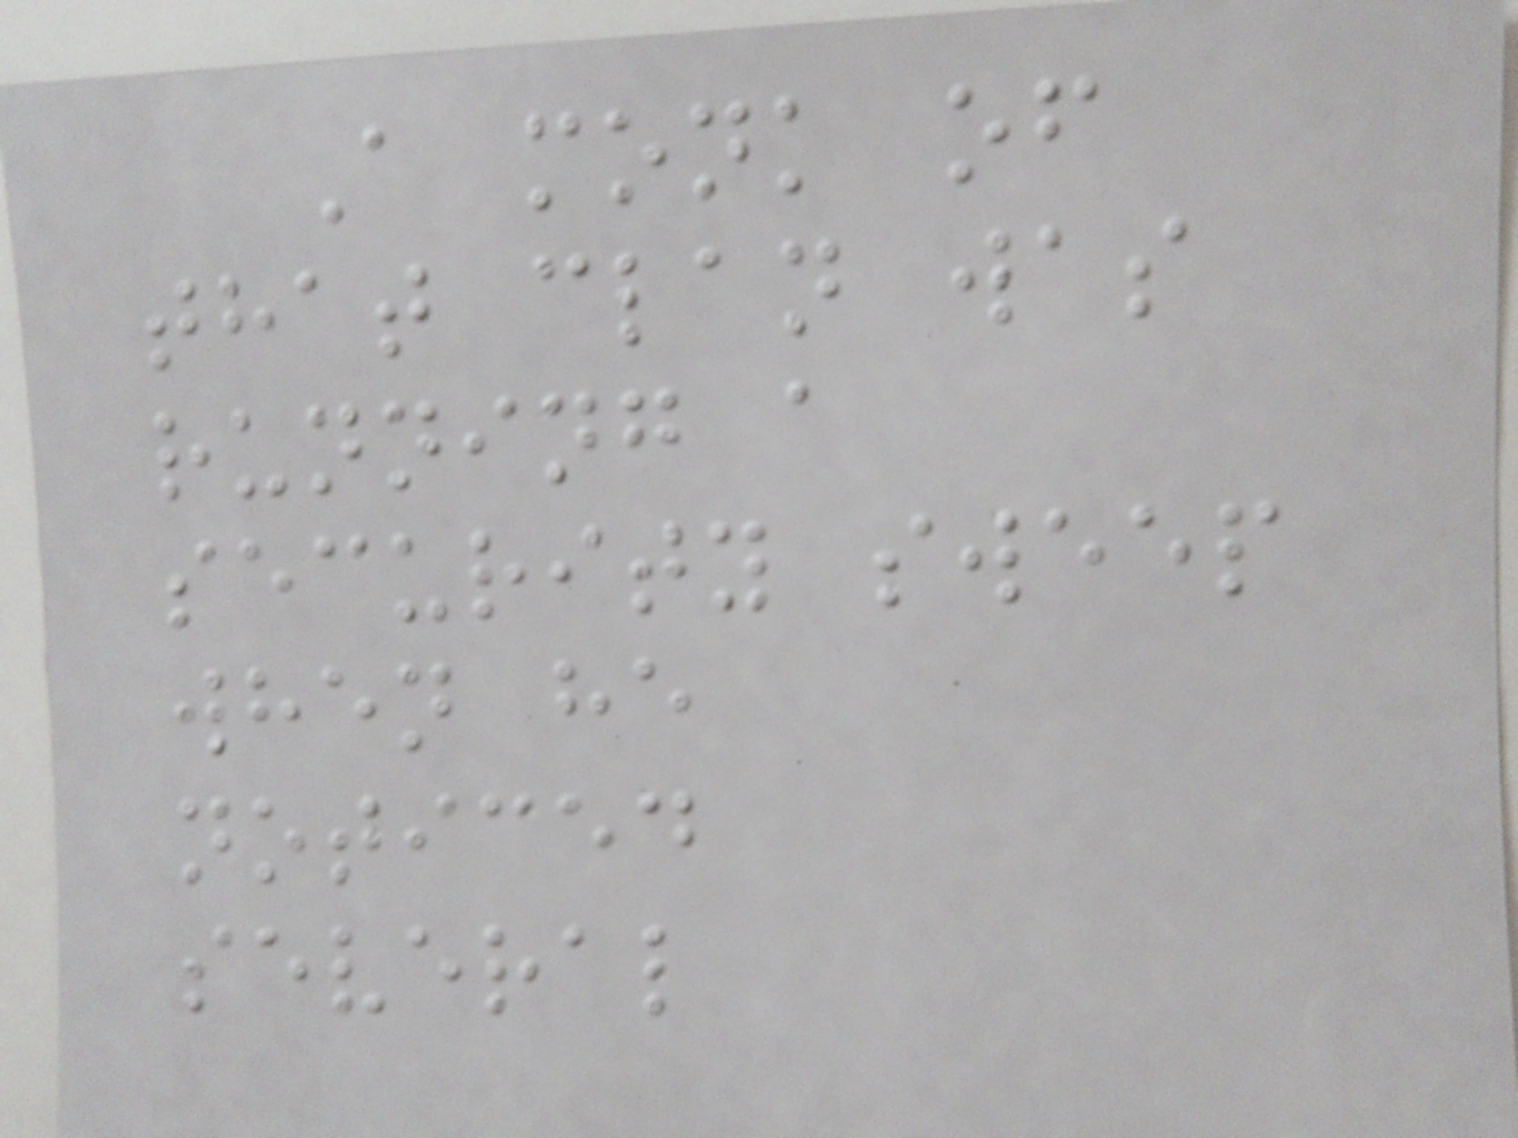A monk of
that clan was
running a
security sweep
when he
noticed
several
